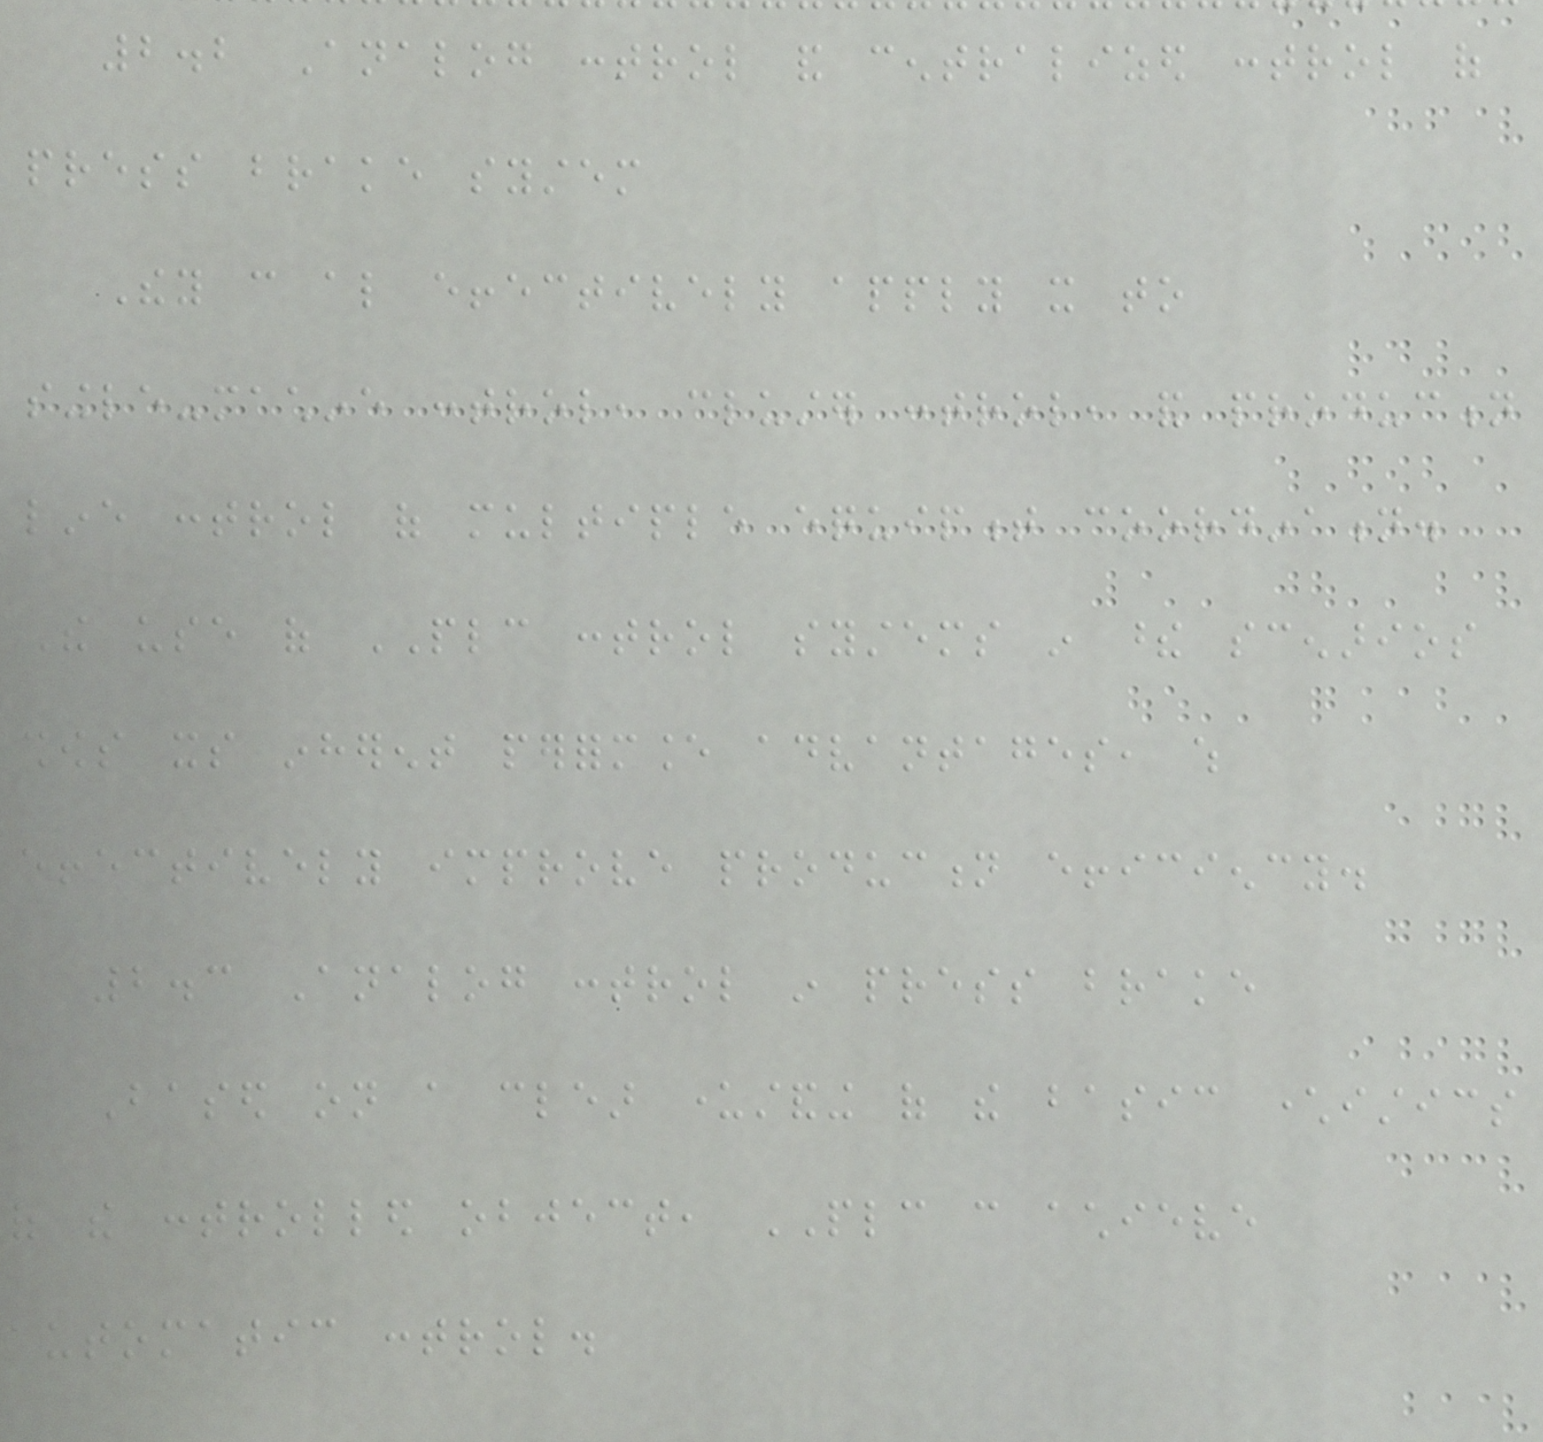2.2 Analog control and centralized control of
press brake system
They can also effectively apply it to
single-machine control, cluster control, and production
line control of multiple equipment coordination.
The use of PLC control systems in these scenarios
shows its inherent performance advantages, which
effectively improve production efficiency.
2.3 Analog control in press brake
Based on a clear understanding of the basic characteristics
of the controlled object, PLC can achieve
automatic control.
